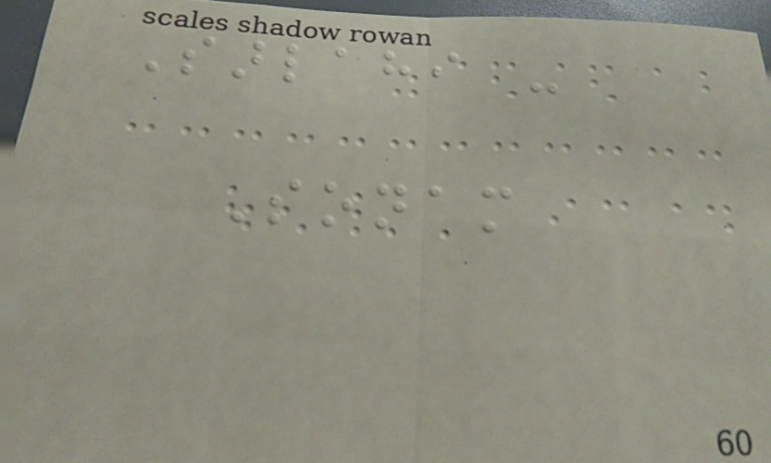Sarlahi -
Sonam
